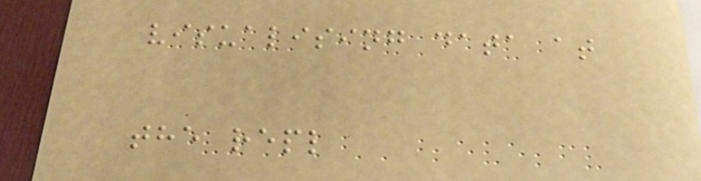visualising data at
the repl
